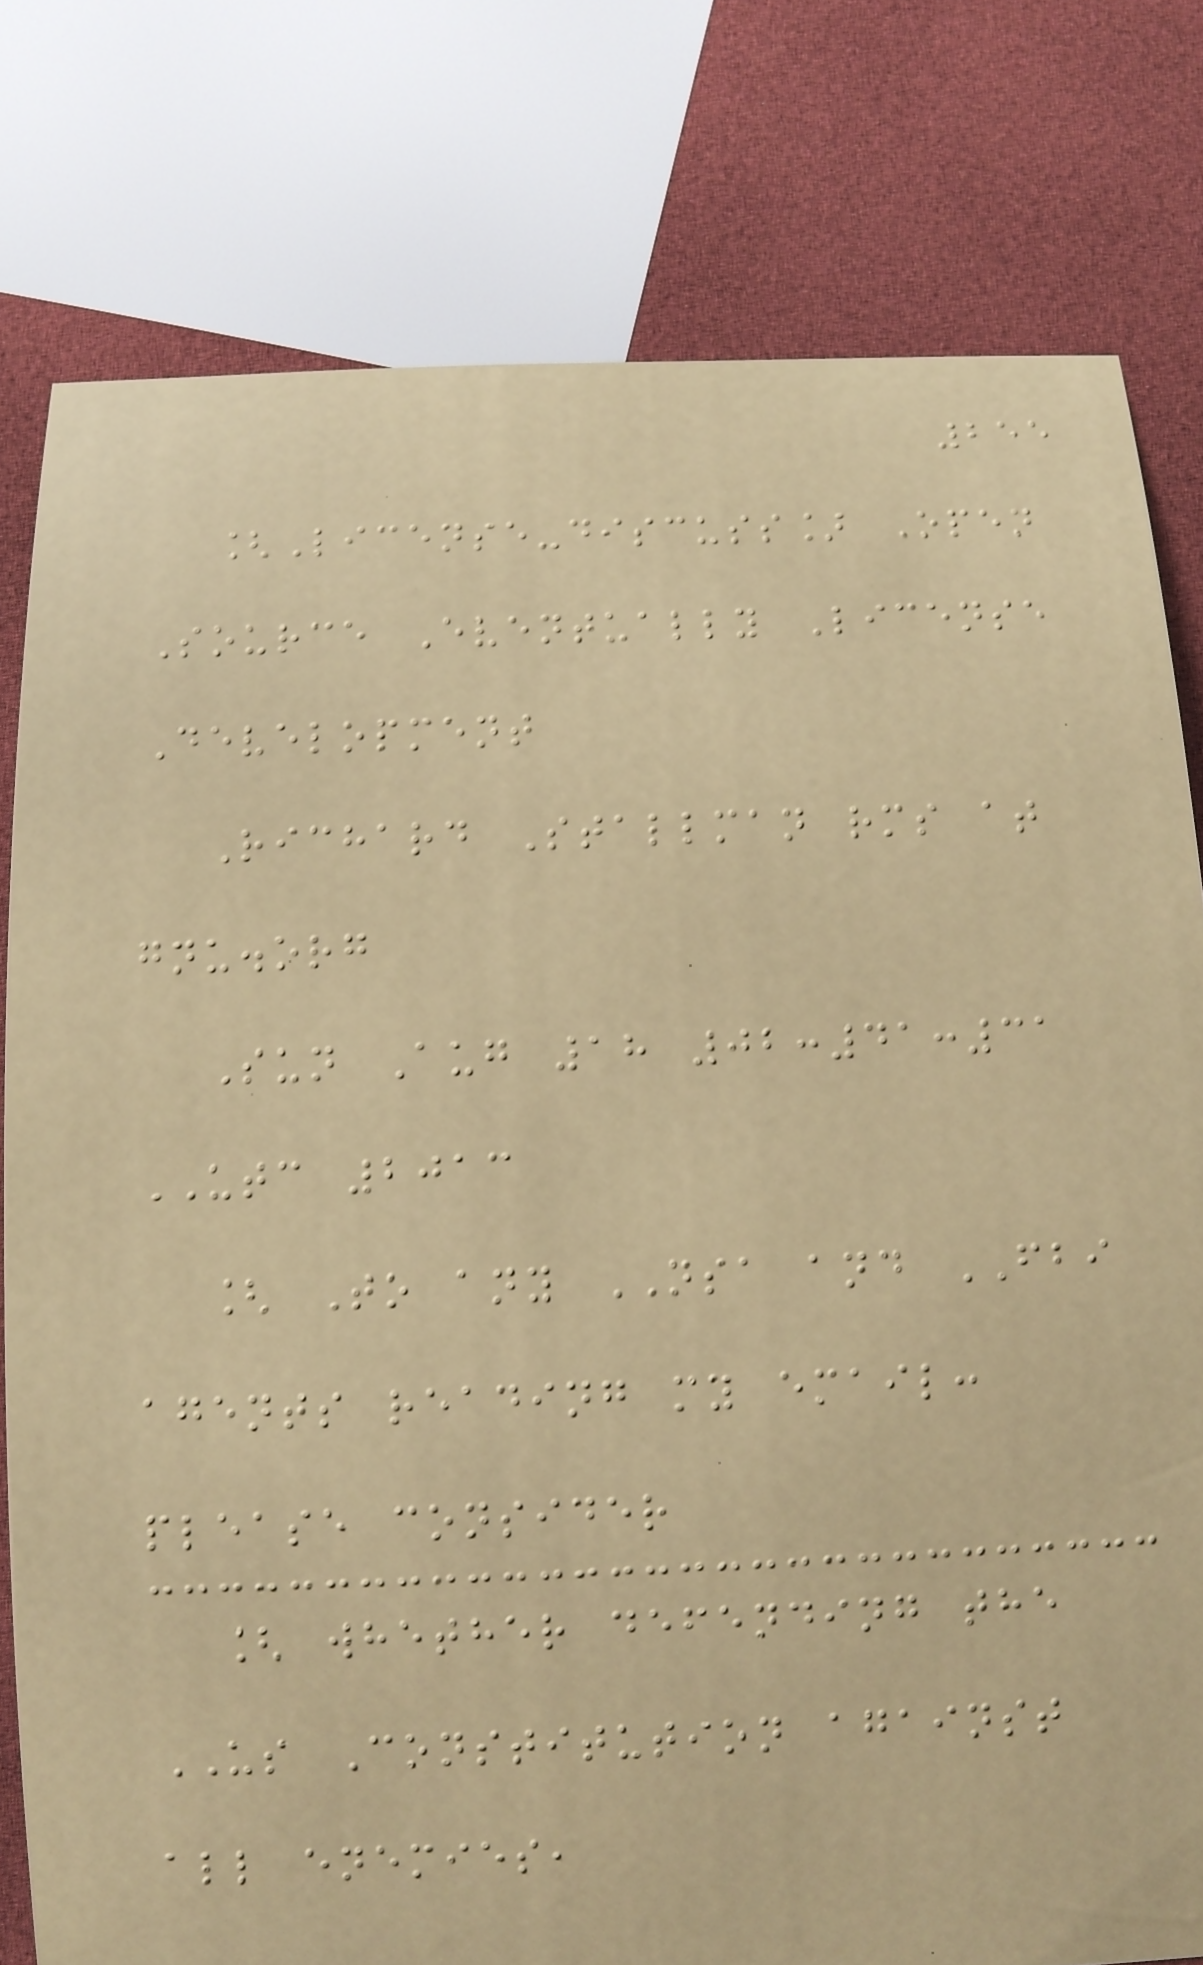255
[License-discuss] Open
Source Eventually License
Development
Richard Stallman rms at
gnu.org
Sun Aug 18 02:41:31
UTC 2013
[ To any NSA and FBI
agents reading my email:
please consider
[ whether defending the
US Constitution against
all enemies,
